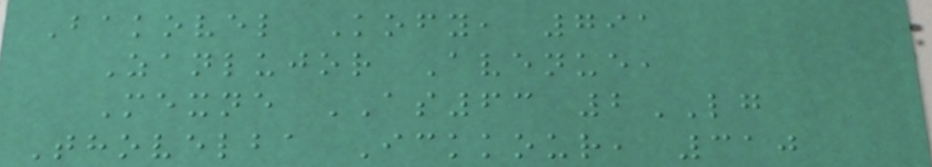Bakovel Kofy, 791
Zanlujor Avenue,
Mexne AS63 2LG
Thovelba Ickkour, 310
